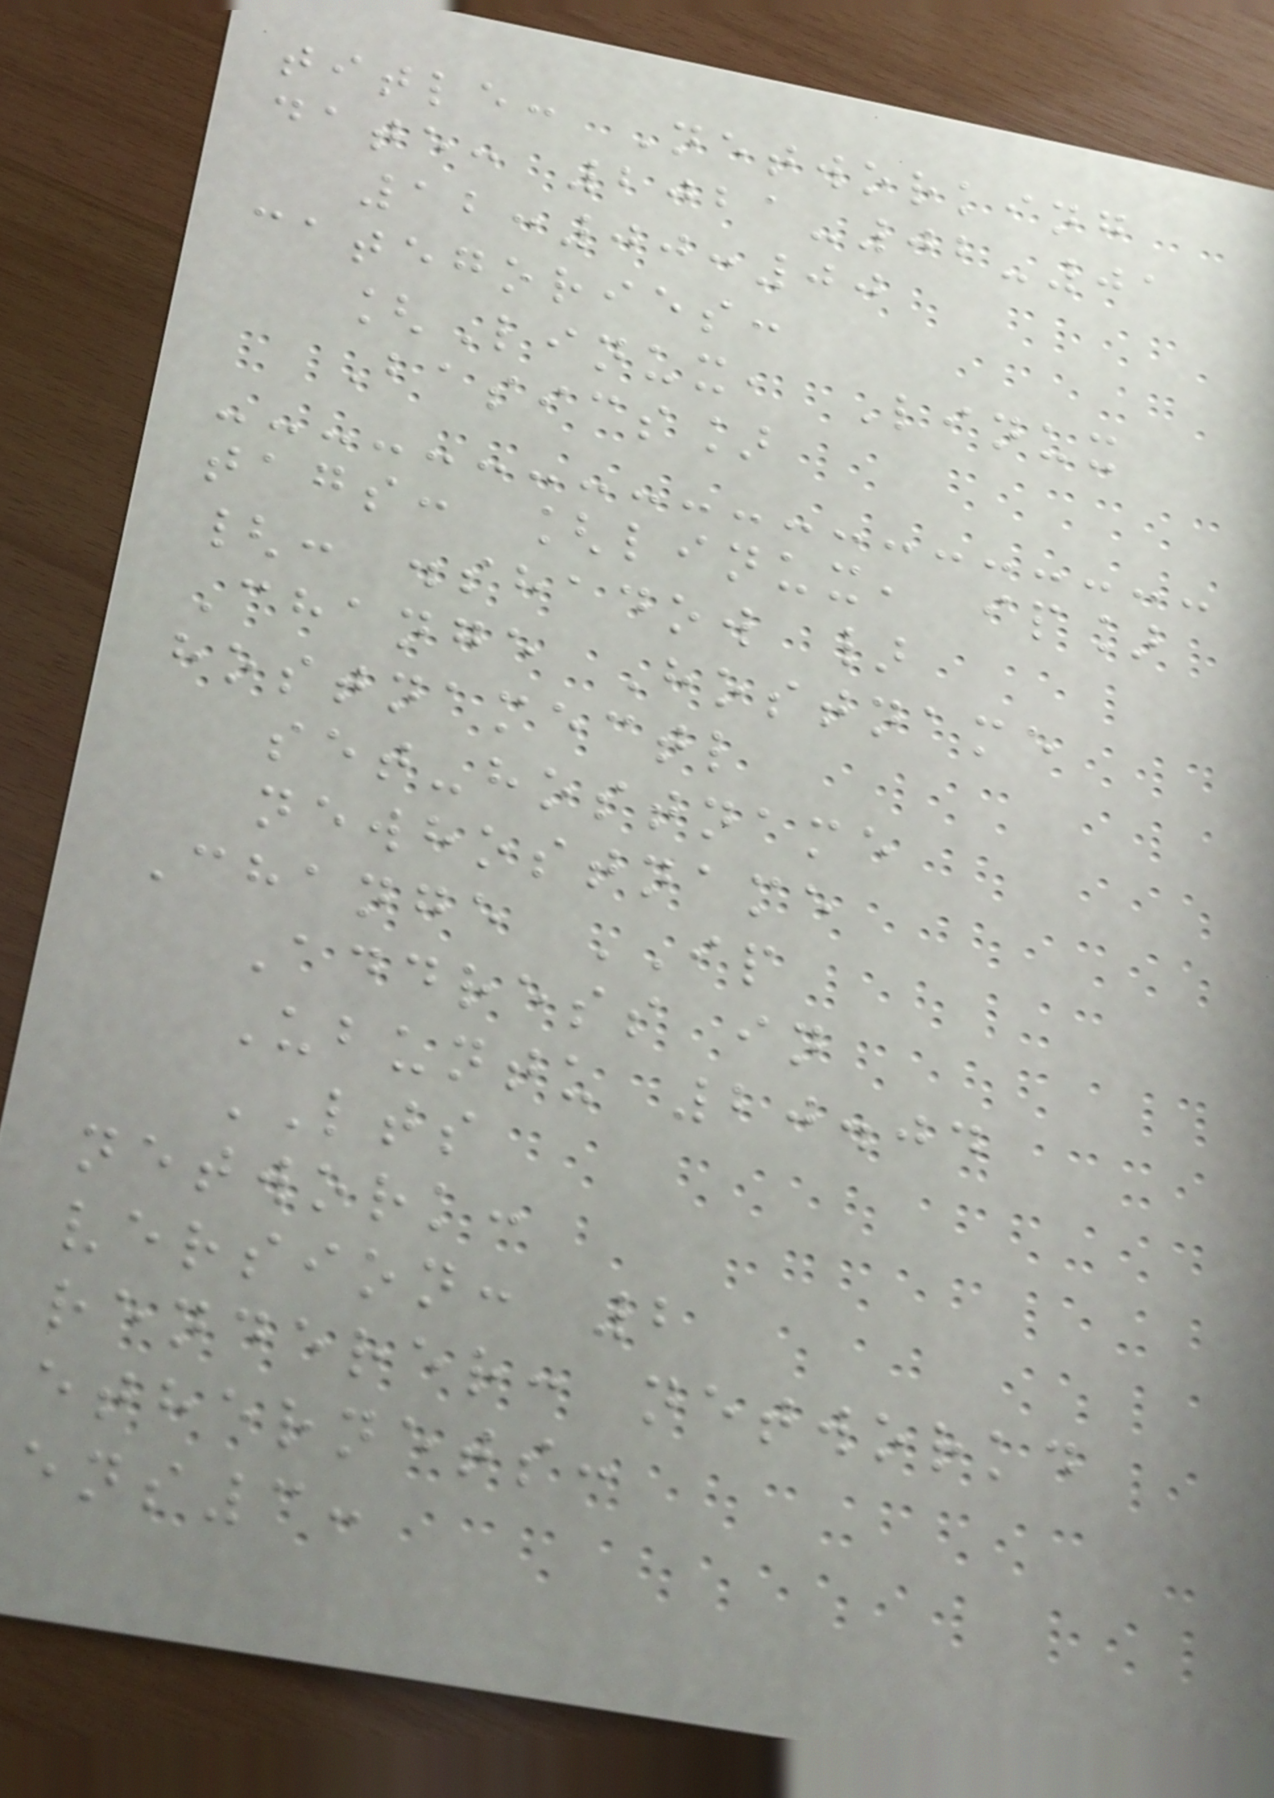title: Networking
date: 2021-02-01
12:00:00
categories:
[Linux, Linux
Basics]
tags: [linux, ip]
{: .shadow }
Change Hostname
hostnamectl
set-hostname
newhostname
Change IP
Address in
Ubuntu 20.04
LTS
network:
version: 2
renderer: networkd
ethernets:
ens3:
